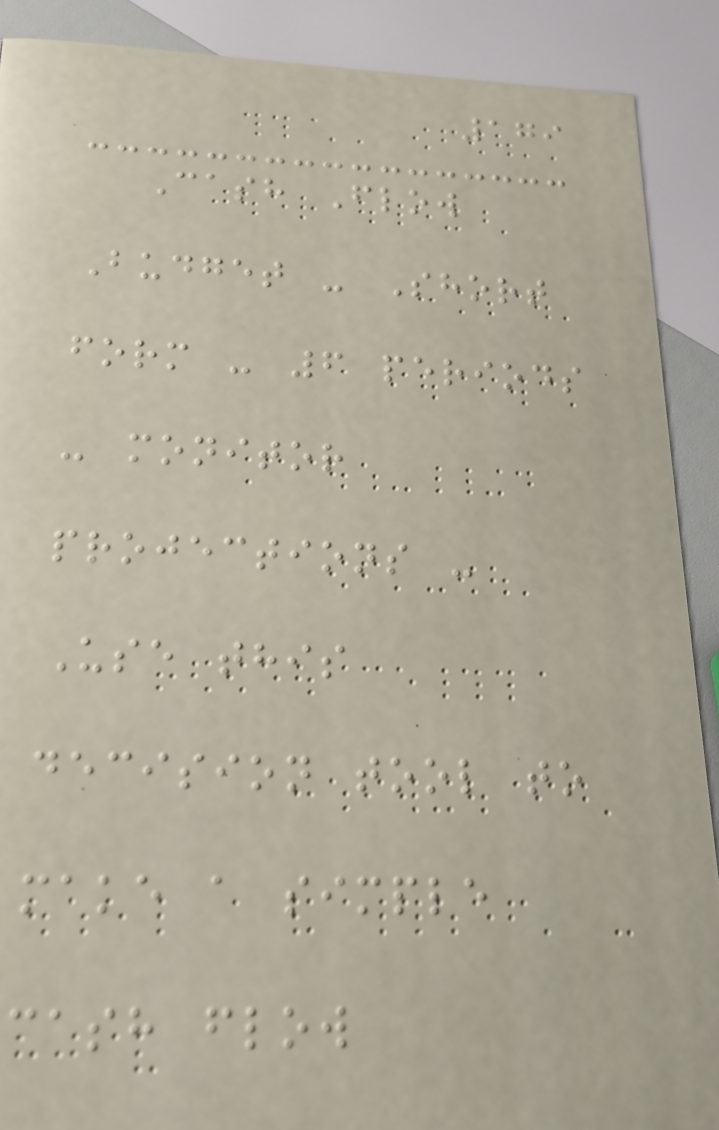179
Cash Flow
Budget - Short
form - 6 periods
- monitor
projections -
Use this
decision tool to
make a simple
cash flow
